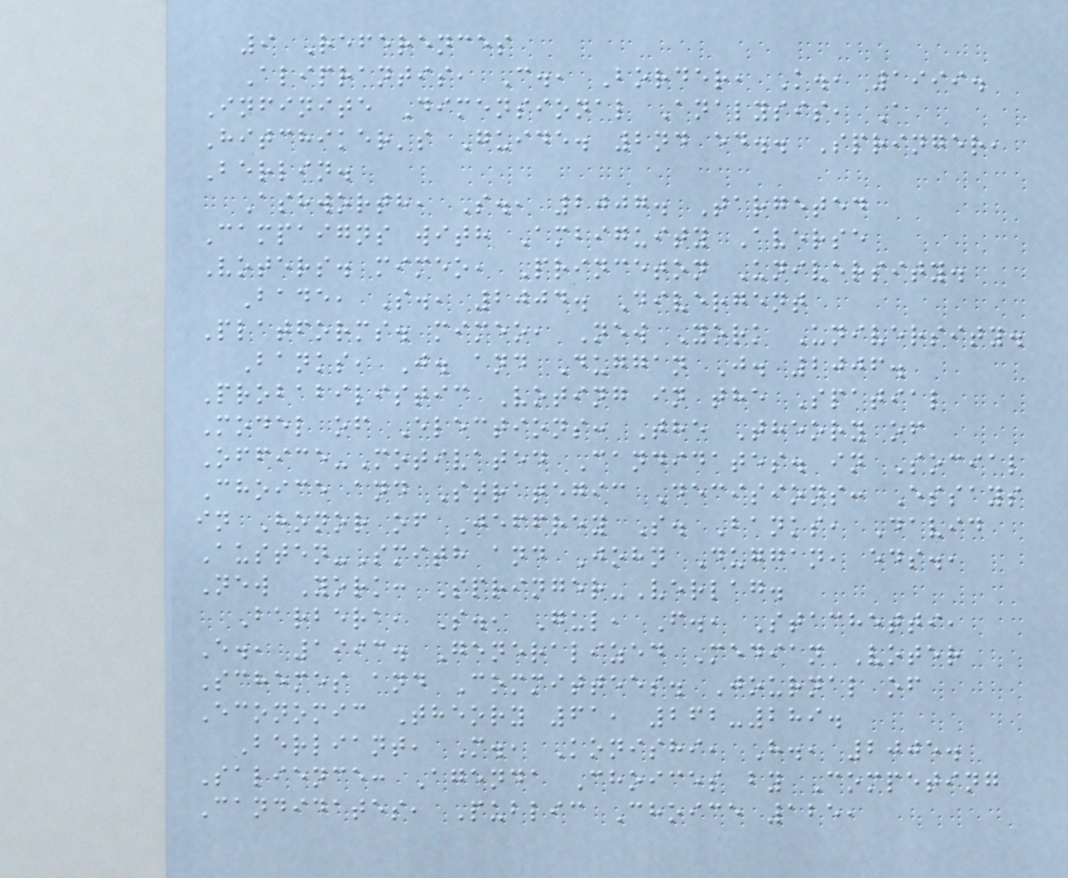9 References
Aliprantis, C., Border, K., 1999.
Infinite Dimensional Analysis, A
Hitchiker's Guide. 2nd ed.. Springer,
Berlin.
Ashworth, S., 2007. Targeted
Campaigns with Ambiguity Averse
Voters. mimeo, Princeton University.
Bade, S., 2004. Divergent
Platforms. mimeo, New York University.
Banks, J. and Duggan J. 2006.
Probabilistic Voting in the Spatial
Model of Elections: The Theory of
Office-Motivated Candidates. in Social
Choice and Strategic Decisions: Essays
in Honor of Jeffrey S. Banks, David
Austen-Smith and John Duggan, eds.,
New York: Springer-Verlag.
Barbera, S., Gul, F., Stachetti,
E., 1993. Generalized Median Voter
Schemes and Committees. Journal of
Economic Theory 61, 262-289.
Berliant, M., Konishi, H., 2005.
Salience: Agenda Choices by Competing
Candidates, Public Choice 125,
